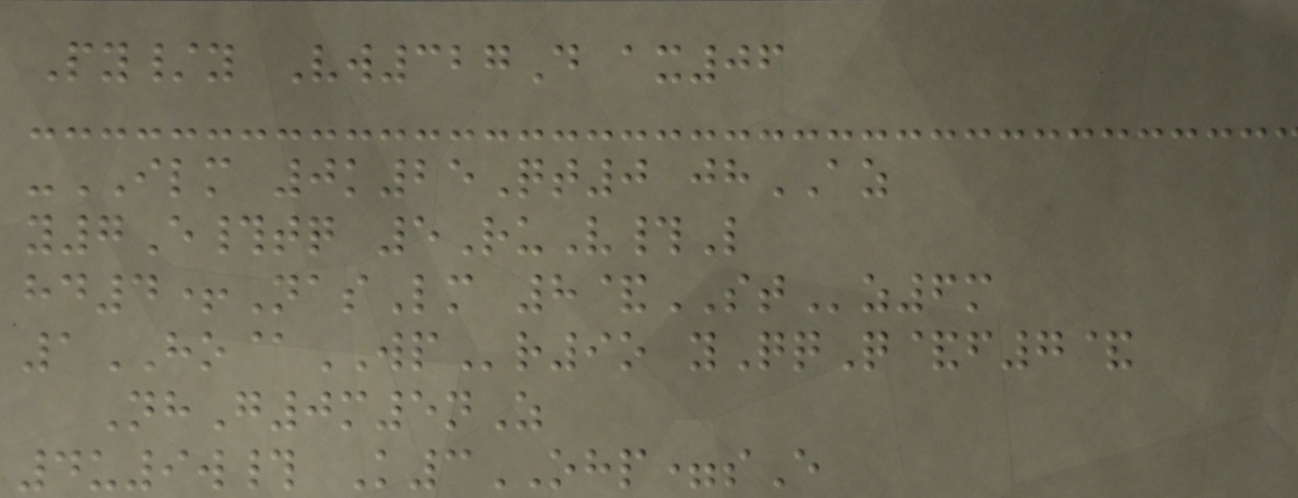Py/y Vw327D ax06
-ILM 0k25Qt0 jhAZ
y7E#tq 5RuV#L
hd4+NasLm 8&STz6m
1HO@WPr9o yQqQ&f7&
NhG0m5nZ
4u9w# K3OHP=sE
